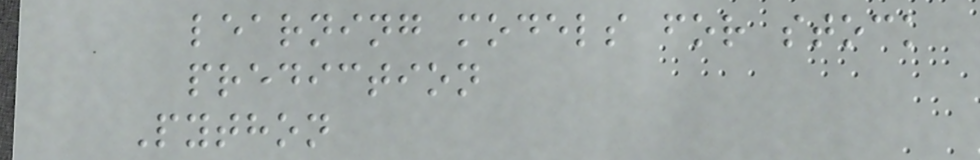learning models for stock
prediction
Python
